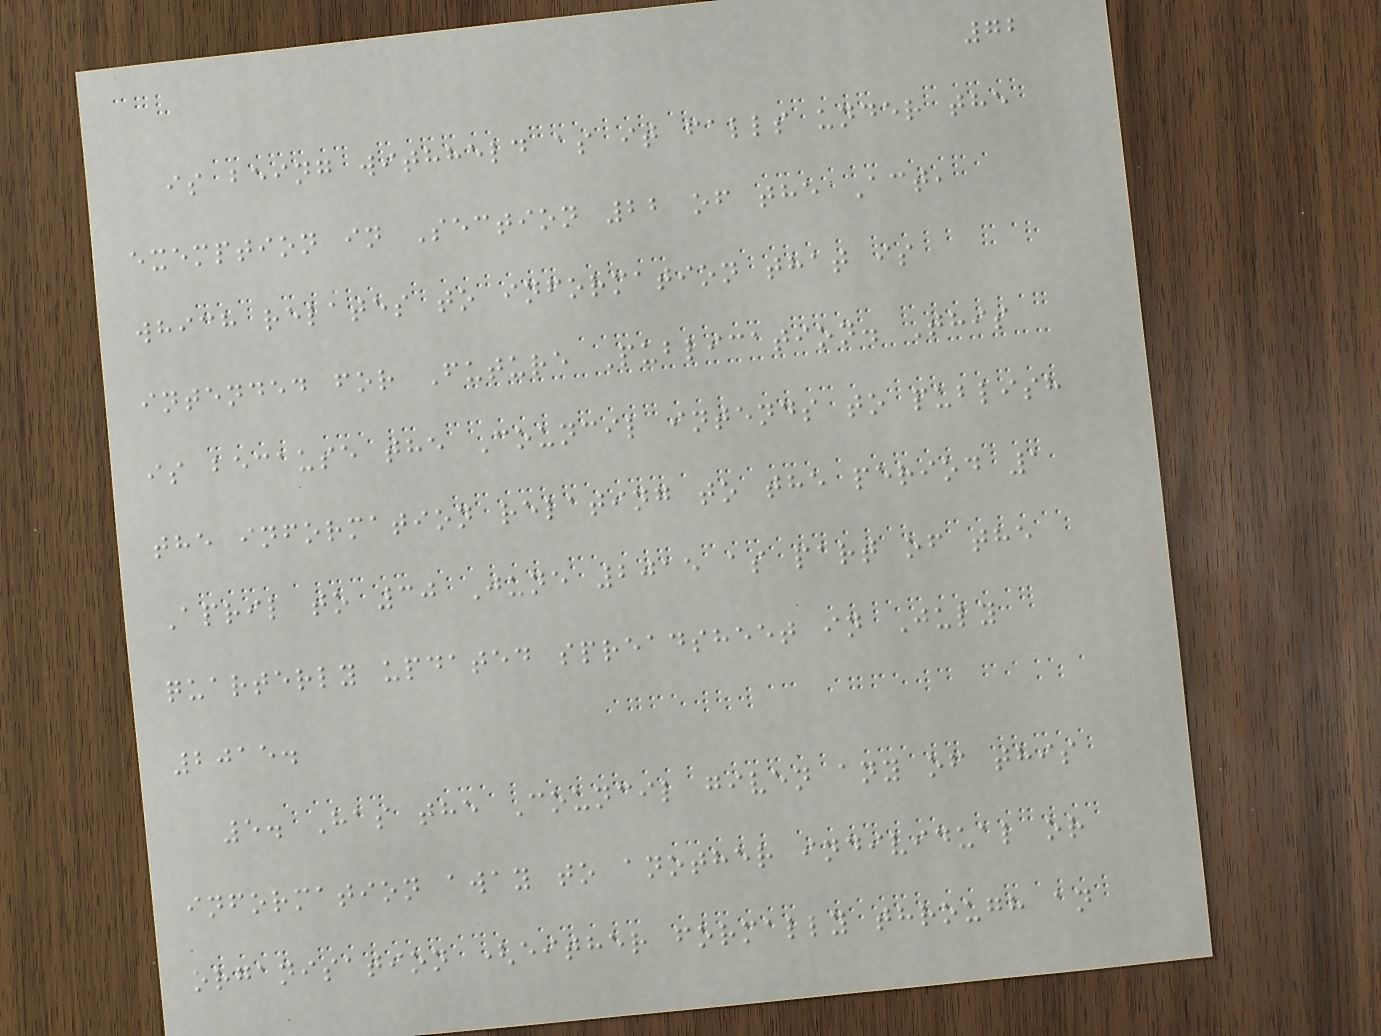72
is being withheld as it falls under the
exemption in Section 22 of the Act,
which relates to information that is
intended for Future Publication. This
is because the Council intends to publish
the information relating to the period 1
April to 30 June 2015 as part of the
quarterly updated spreadsheet in July
2015.
5. Has the Council given any of this
information away to another individual or
organisation (either formally through an
